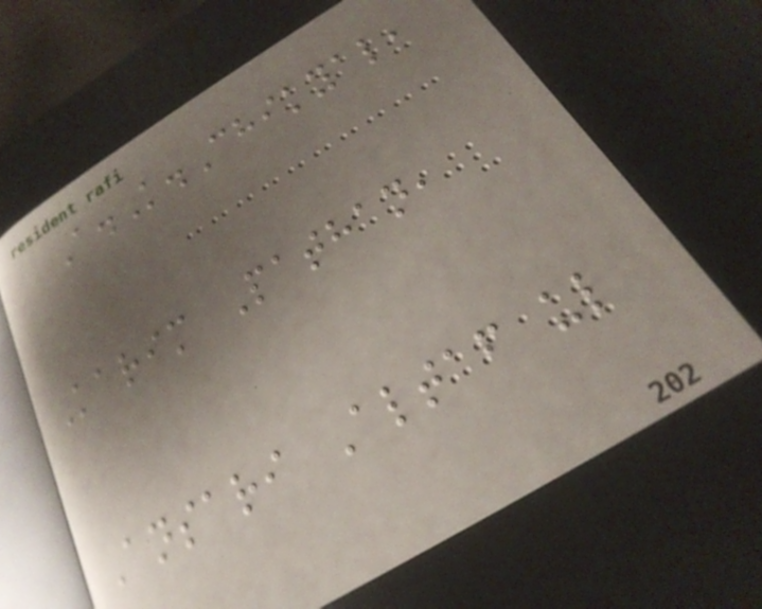A.K.Chikyal,
Karim Pathan,
Ansari Altaf ul
